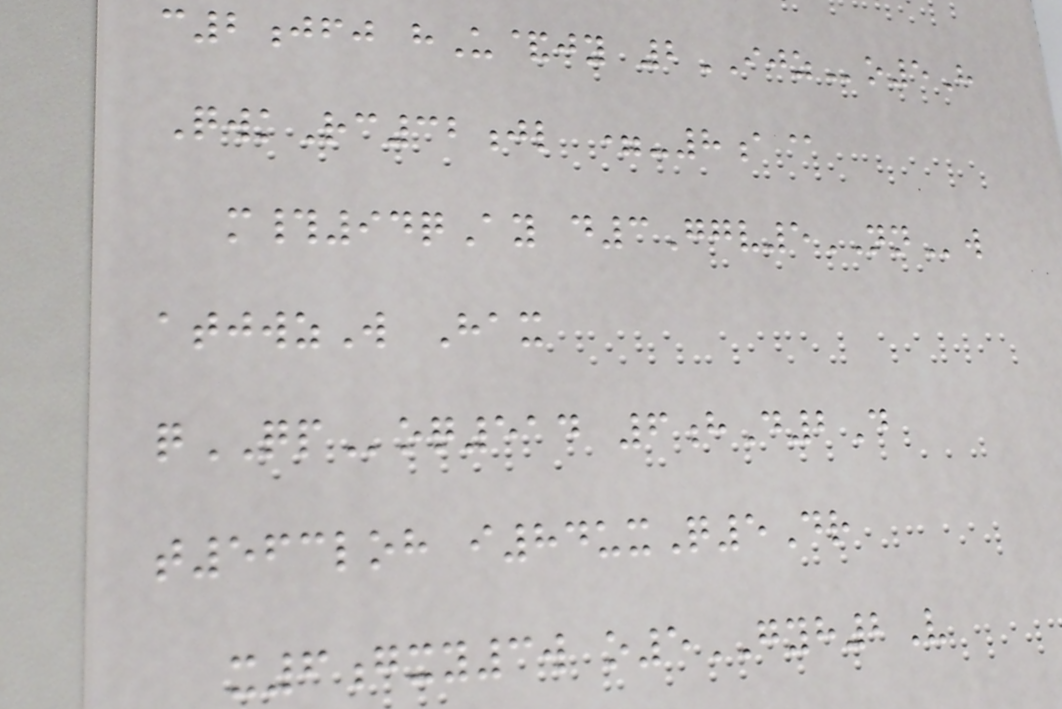c2jfj hU&jy 2IJZo5H
QwkRc32jl =-8a@
m#94qAy d3Ggv5NNw
atjwzW Hax
qQPoq514 6hD2D
t563loh i84uxQ5Dr
x6gxy3w o5GYH2V
